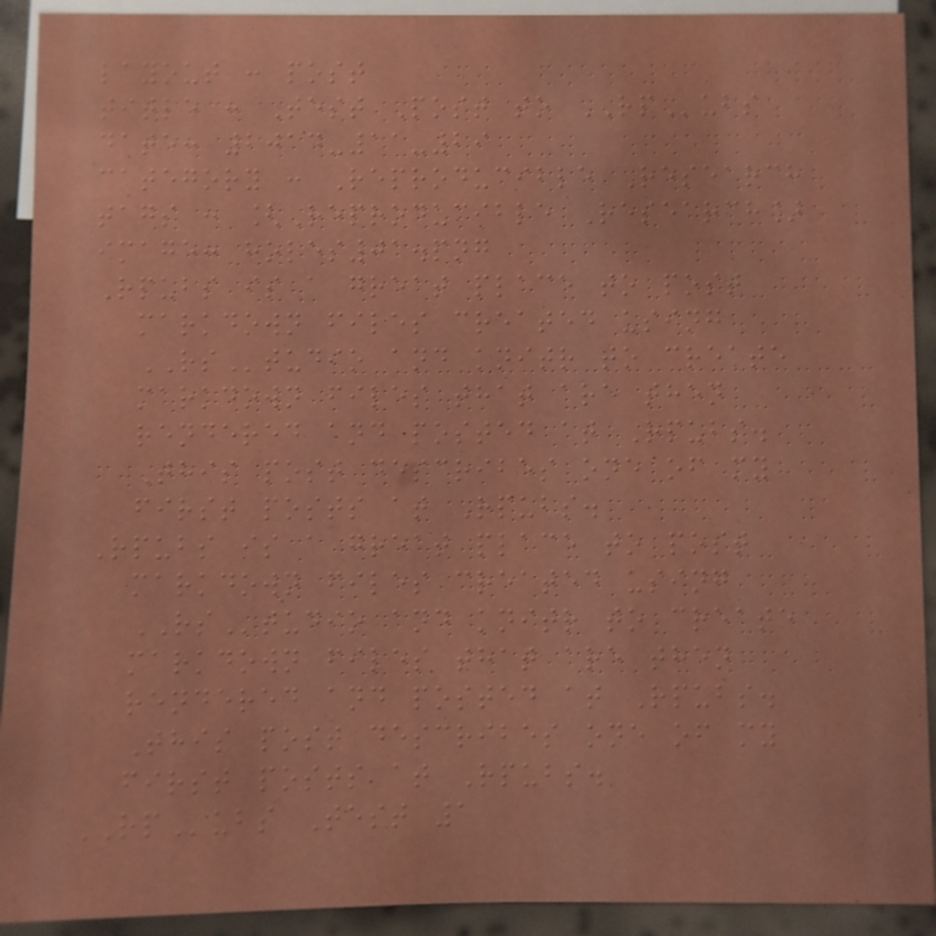layout : post
title : Test Post to RPubs
date: 2014-11-29
category : Reproducible Research
tags : [Reproducible Research]
image: holes01.png
Rpubs is a great place to post
markdown files created using
RStudio and knitr to create
markdown files that are then
rendered and posted at Rpubs.
This post describes one of my
first posts at Rpubs.
Rpubs is a great place to post
markdown files created using
RStudio and knitr to create
markdown files that are then
rendered and posted at Rpubs.
This post describes one of my
first posts at Rpubs.
RPubs Test 1
